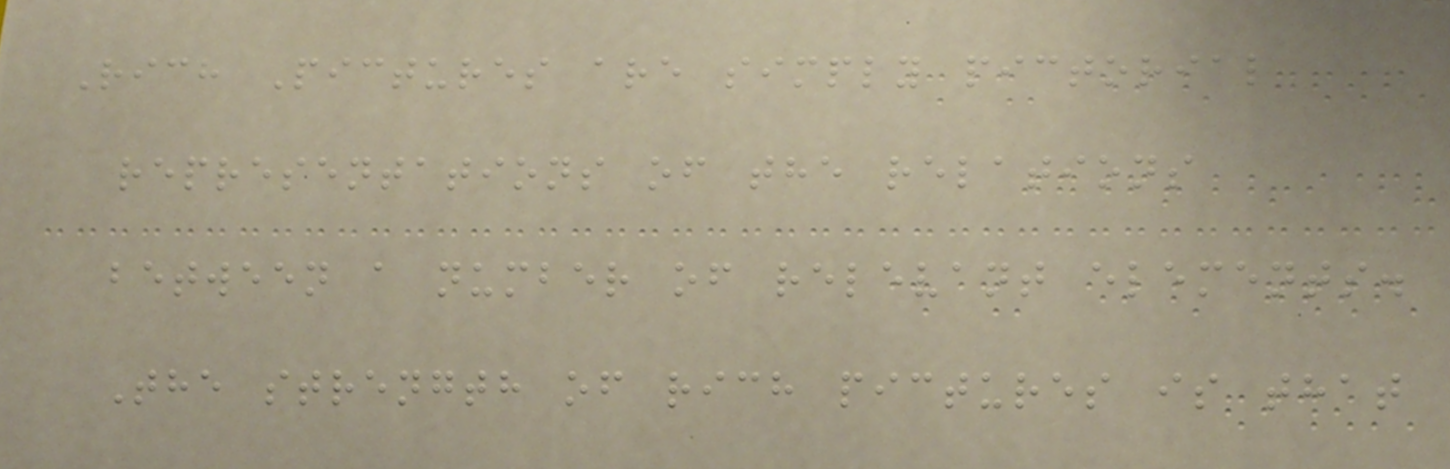Rich Pictures are simply pictorial
representations of the relations
between a number of relevant elements.
The strength of rich pictures is that
